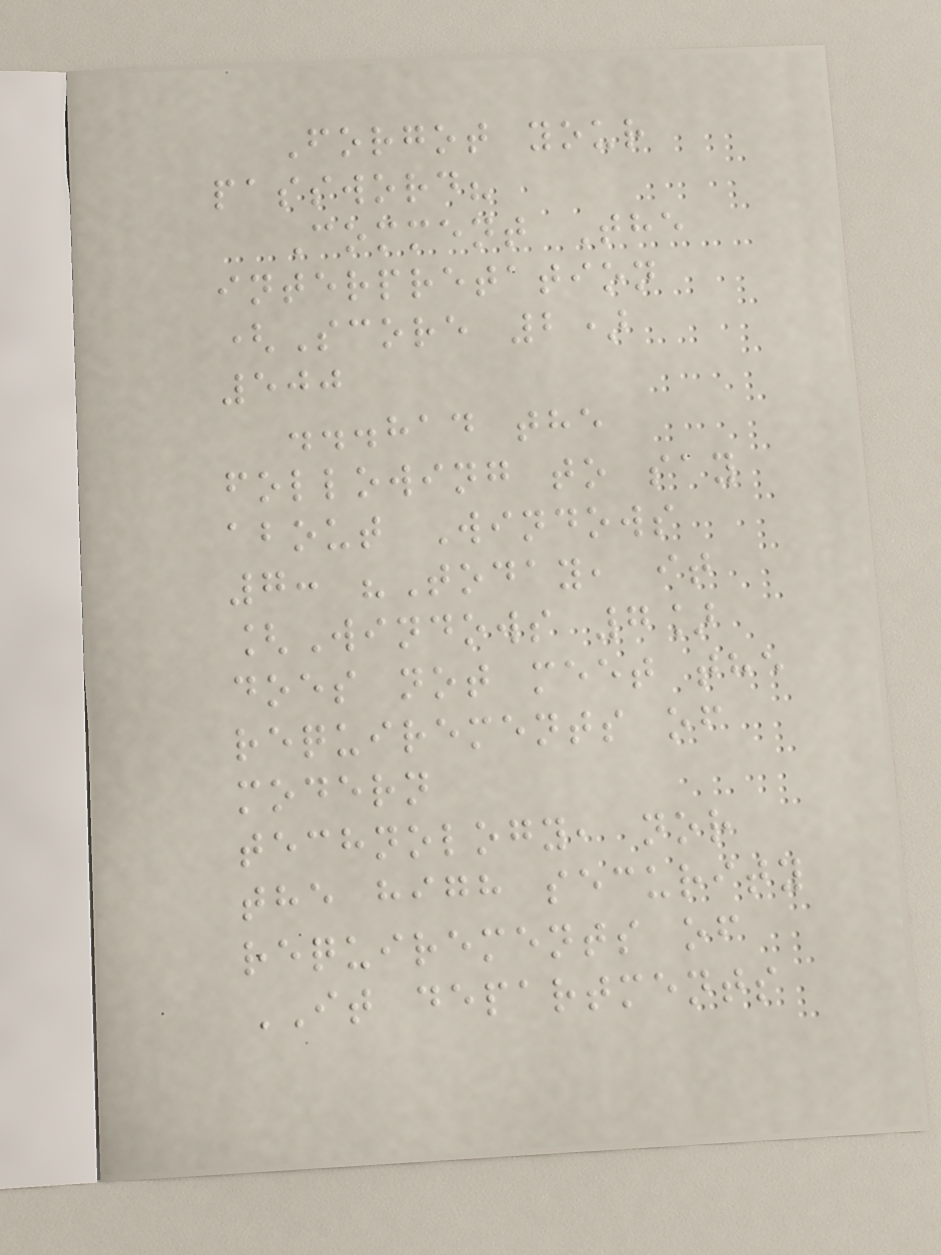Forgot your
password?
Comment The
interpretation
(Score 2)
500
...had the
following to say
about Windows
7: "Today, it
[Windows 7]
does not meet the
requirements of
modern
technology, nor
the high security
requirements of
IT departments
